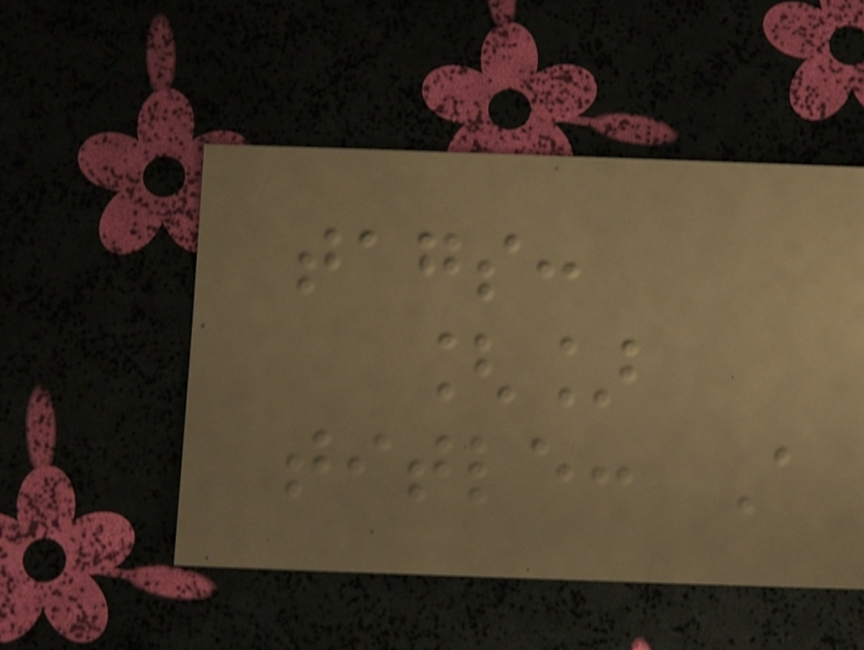tags:
[]
title: A
